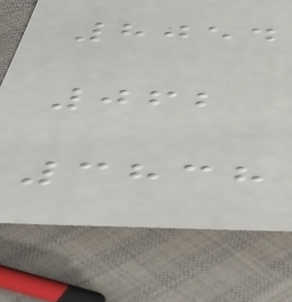8054
062
3838
